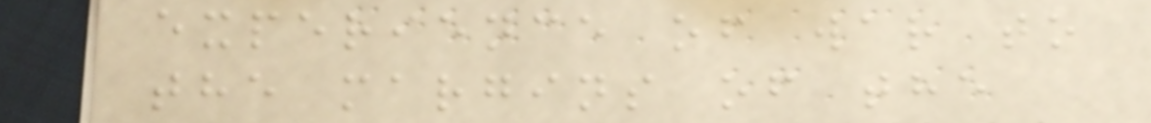experience of war to
the margins of the
